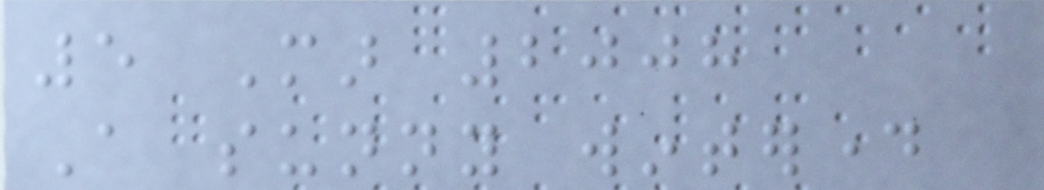5 Mar 2008
A sunny winterday
